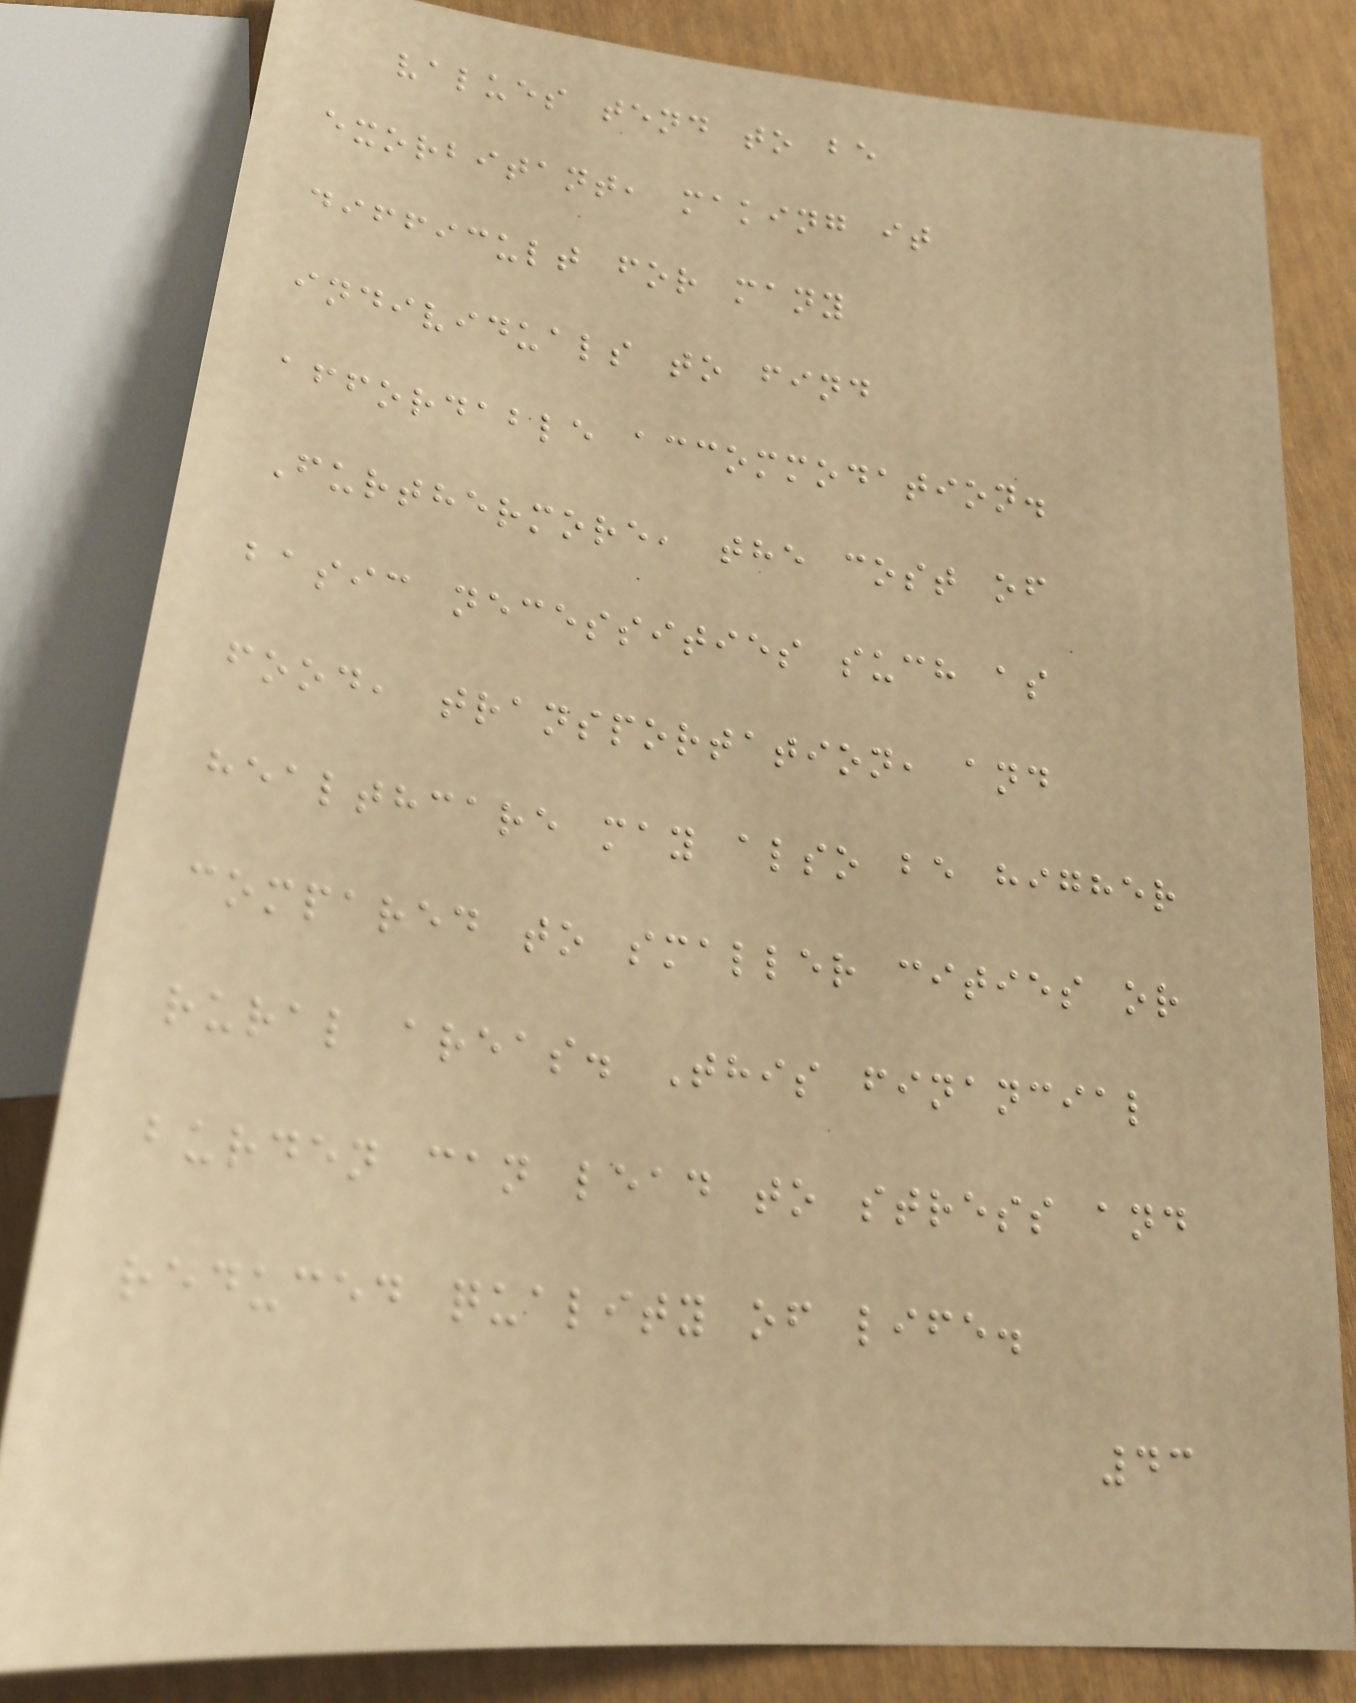values tend to be
exorbitant, making it
difficult for many
individuals to find
affordable accommodation.
Furthermore, the cost of
basic necessities such as
food, transportation, and
healthcare may also be higher
compared to smaller cities or
rural areas. This financial
burden can lead to stress and
reduced quality of life.
43
